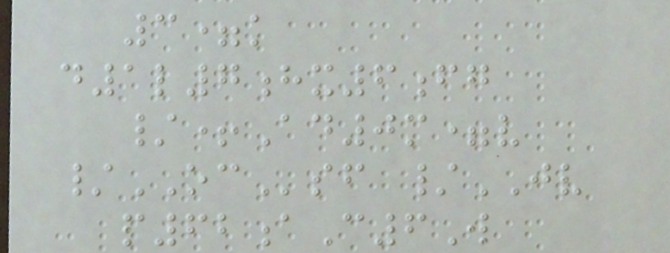3=k
d1l7hx6fg
/+Ad0m=v
/OCsf /JV
p62aC6W
